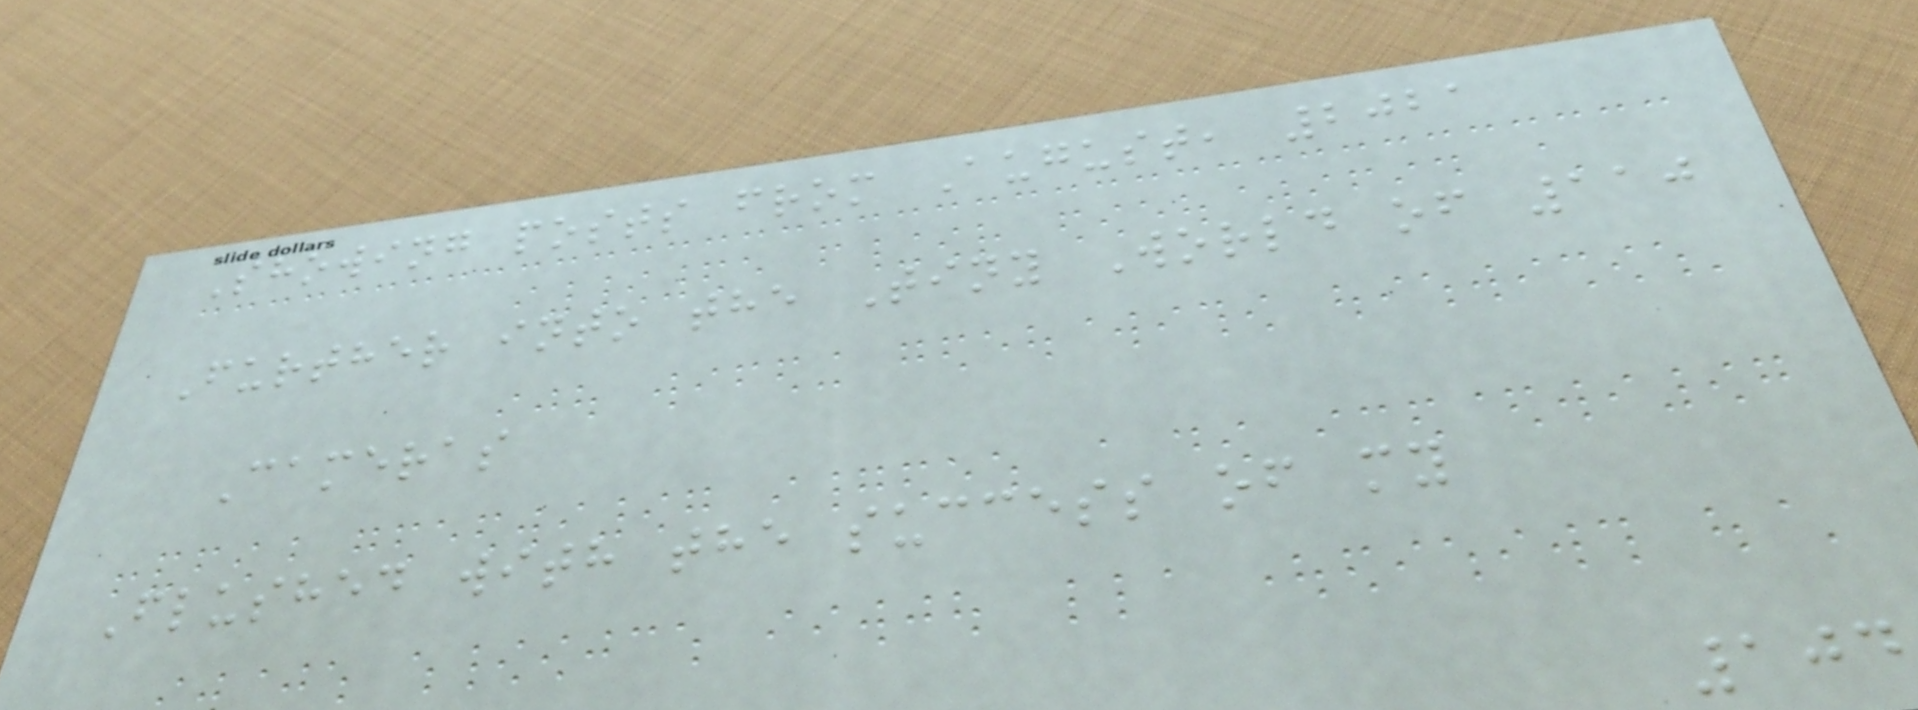Showing posts from August, 2021
Further into the Tiny World of 110
Cameras
Flushed with the success of my
104
